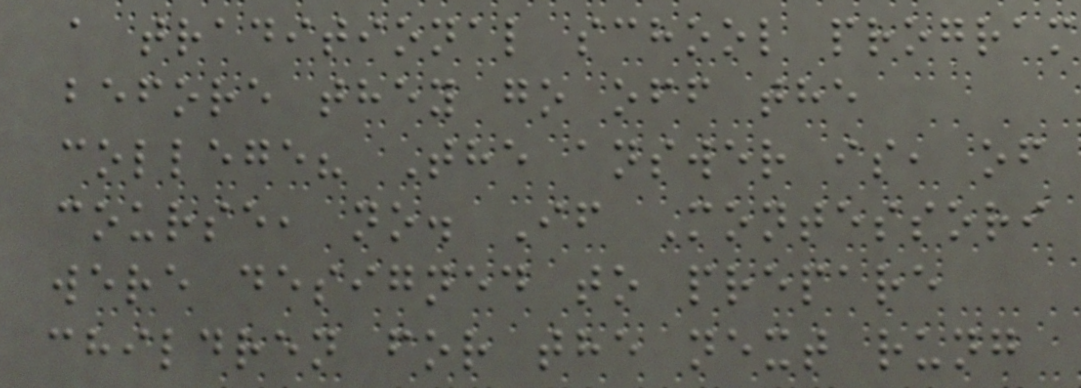a traditional school program
before they go off the
college? The answer is, of
course, no. If Montessori
were designed to prepare
children for the next rung
